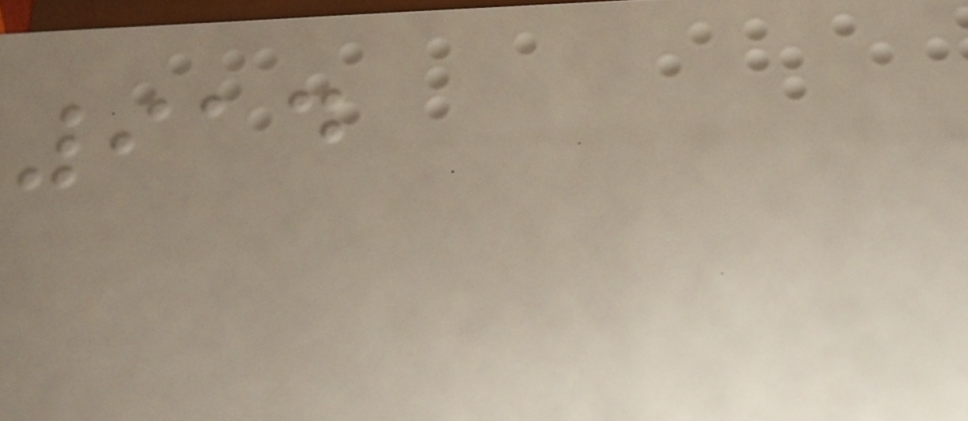914
